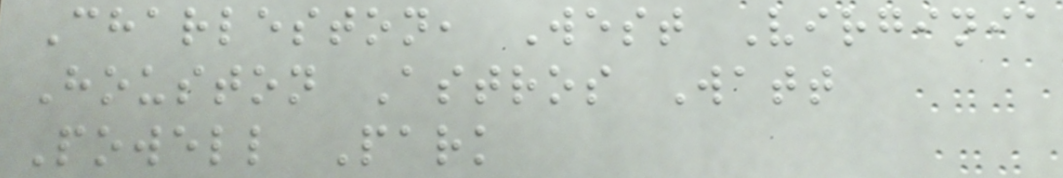Charleston, West Virginia
Houston Astros Watt
Powell Park
